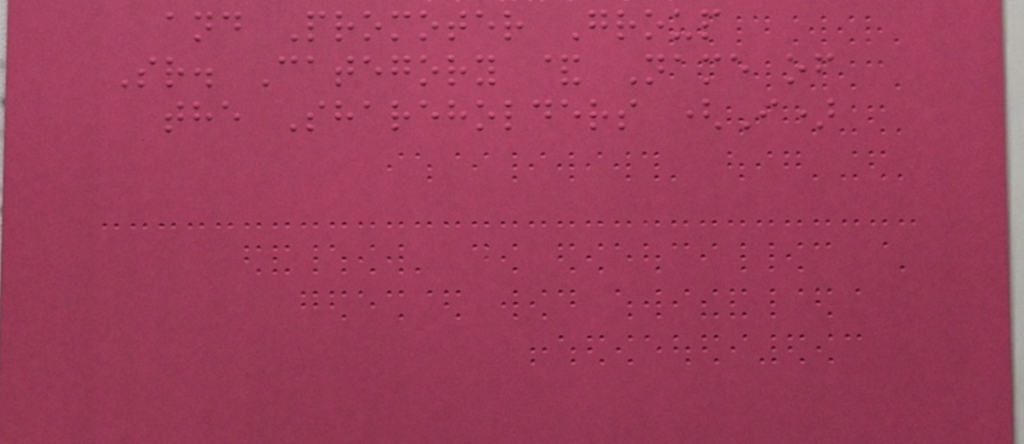and Promoter Group
Sr. Category & Name of
the Shareholders (I)
